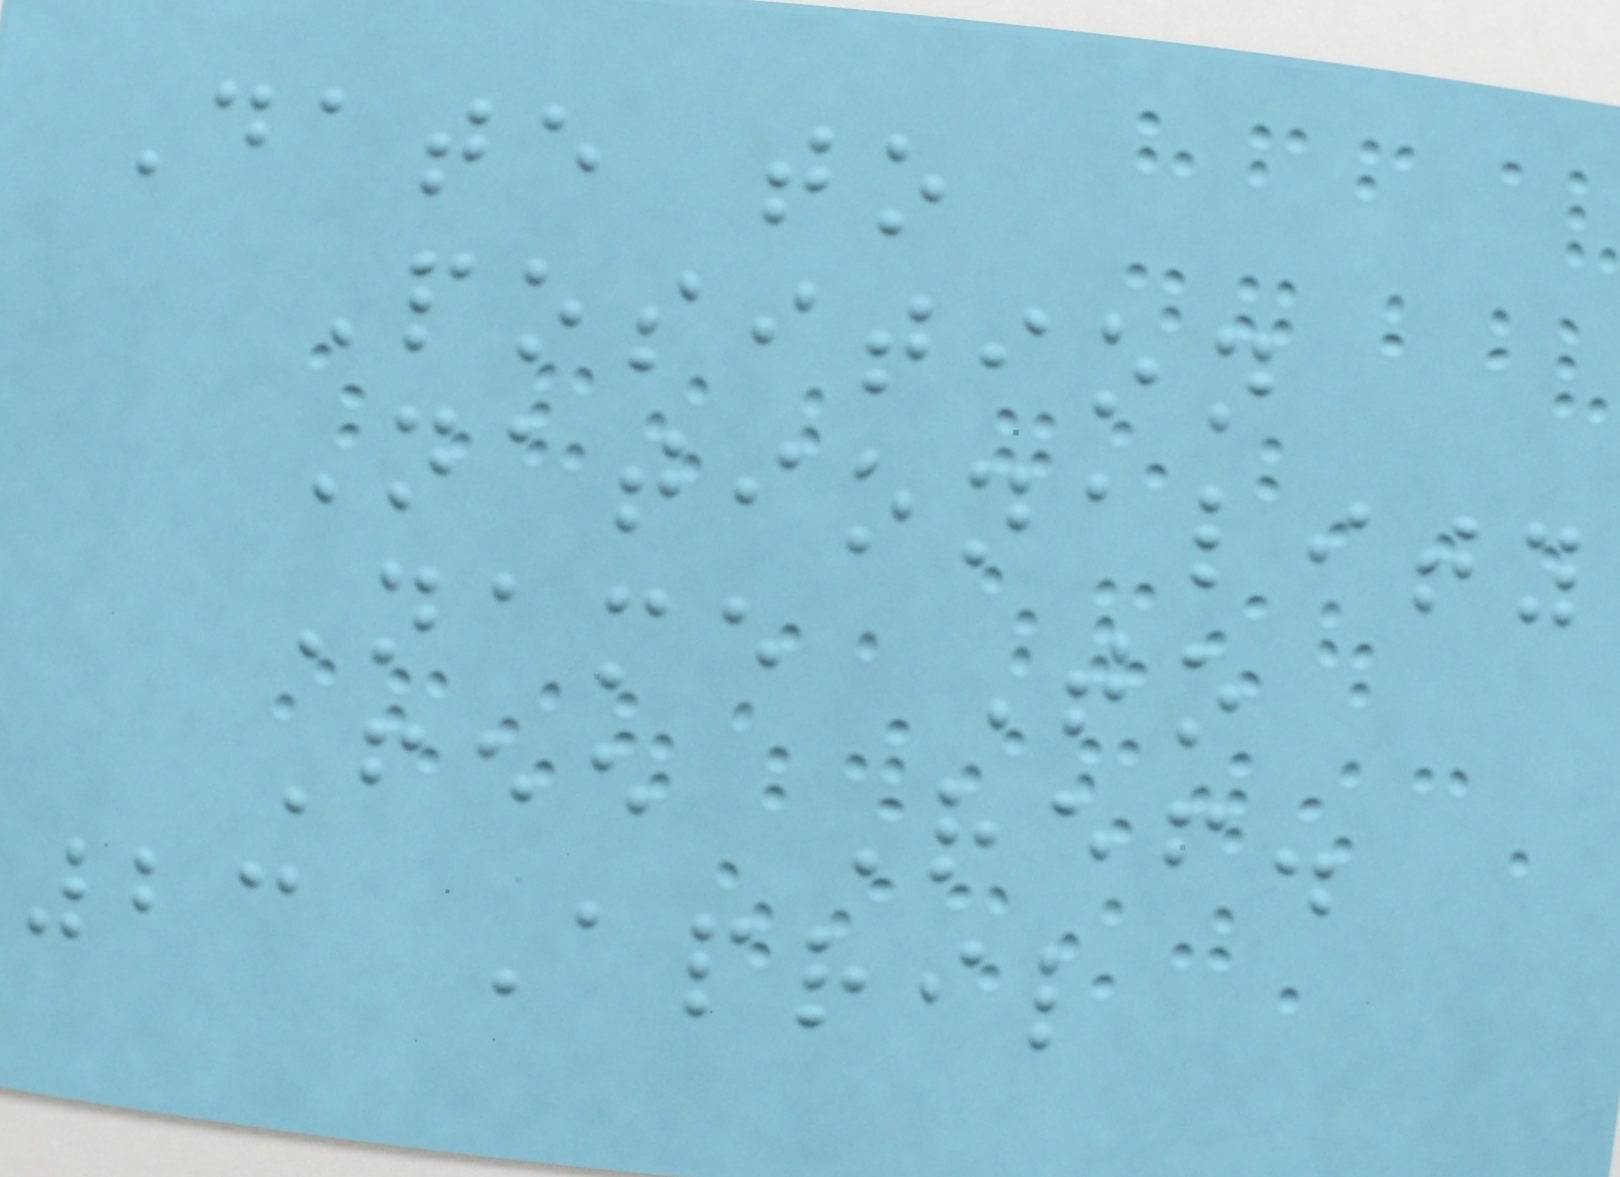Date to
Position
Nationality
Name To
Fee Ref.
23 April
